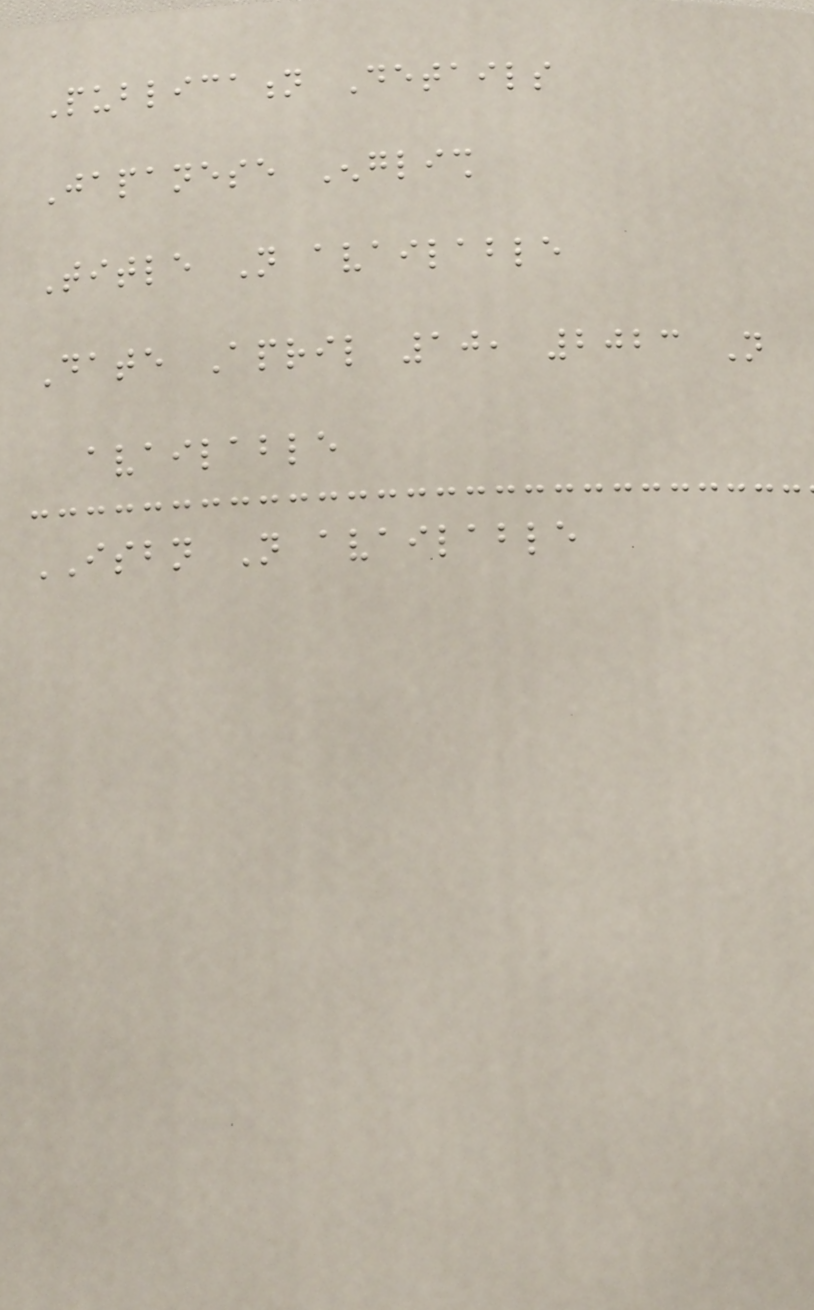Publication Details
Japanese English
Title Not available
Date April 10, 2023 Not
available
ISBN Not available
